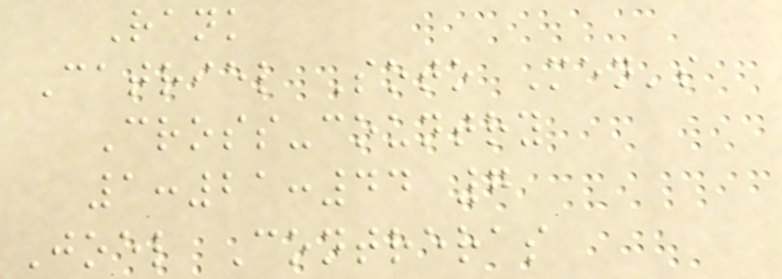Rank
Catriel Soto Men's
Cross-country
1:21:44 7
Joel Contreras
